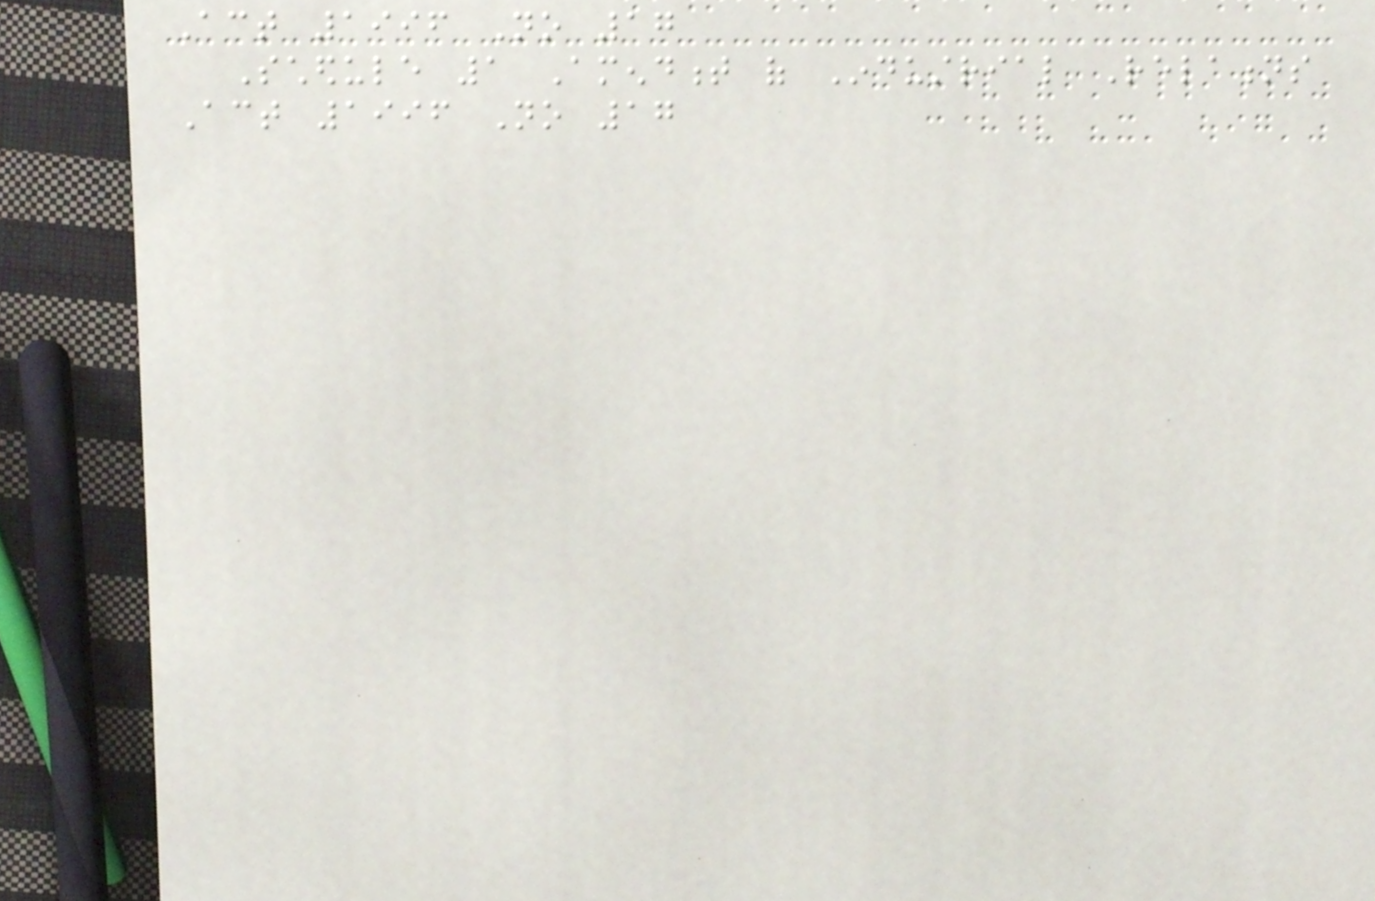Act 1996 No 17
Schedule 1 Amendment of Industrial Relations
Act 1996 No 17
